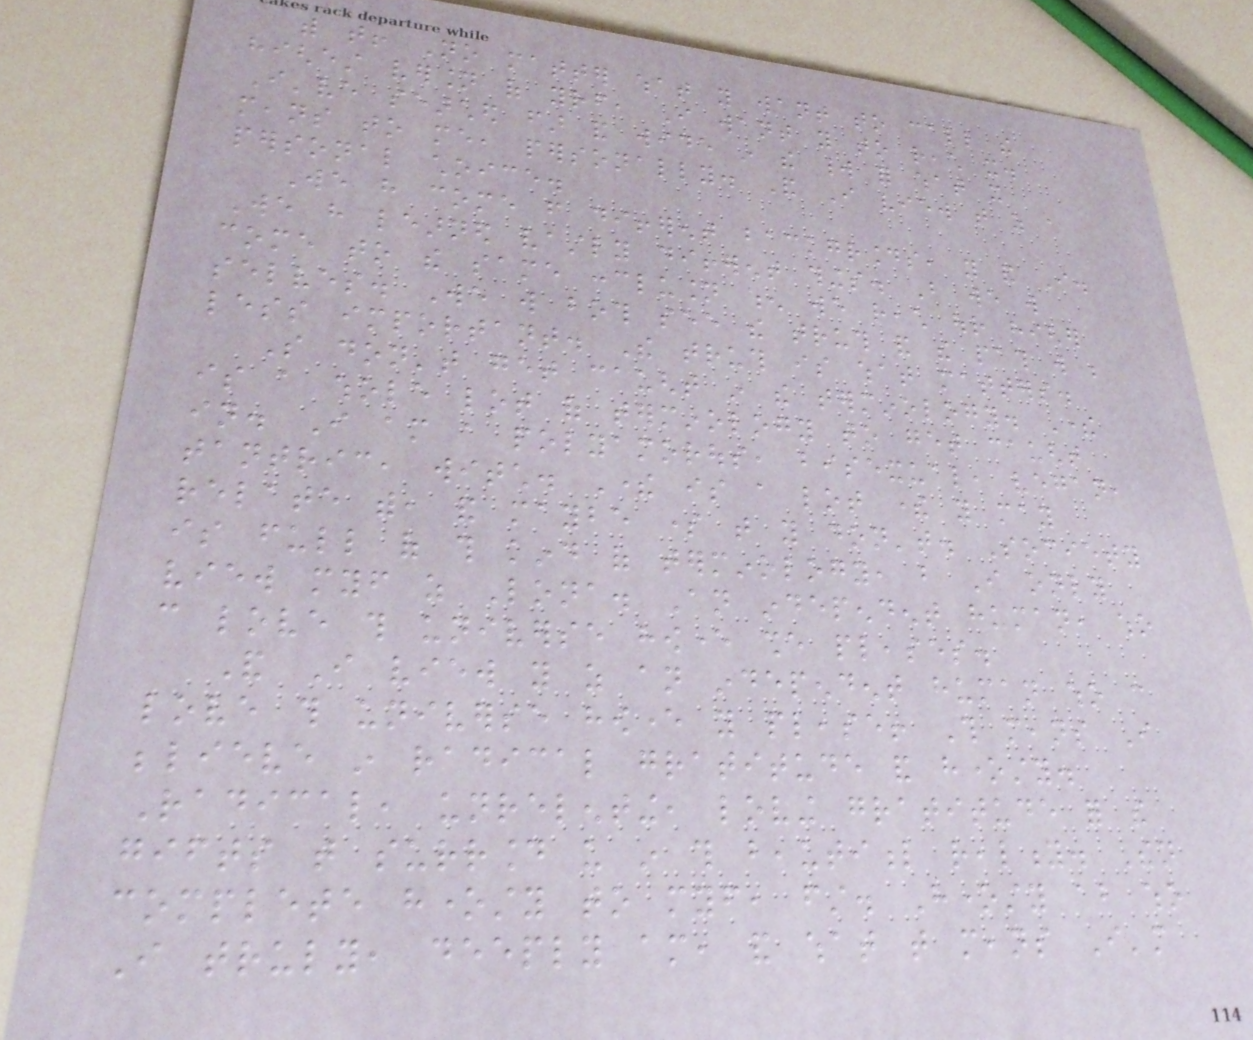with that! No matter what you want to call the
highest version of yourself, I want you to reach it.
I've searched far and wide in the world for what it
means to me, personally. And I view that as a
personal choice.
We have come from different backgrounds, you and I.
We have learned vastly different things. But we will
come to the same conclusion when we reach our higher
selves. We will both see the truth and the path will be
less important. The truth is what matters.
So don't get caught in the terminology. There
is a whole lot of terminology to get caught
in. I am a polyamorous, bisexual, vegan,
tantric, witch. There is a lot there you may
relate with, and maybe some that you don't. Society
is full of this kind of terminology, but I only
view myself as Lona. An independent human, who
can love this universe however she pleases.
And I view you as an independent human who can
love this universe however you please! This means I
believe in radical gratitude and honesty.
Radical, unrelenting, loving gratitude for the
gifts that surround us in this beautiful reality. Then
complete honesty to myself, first. Honesty about who
I truly, deeply am, and what that means I'm
